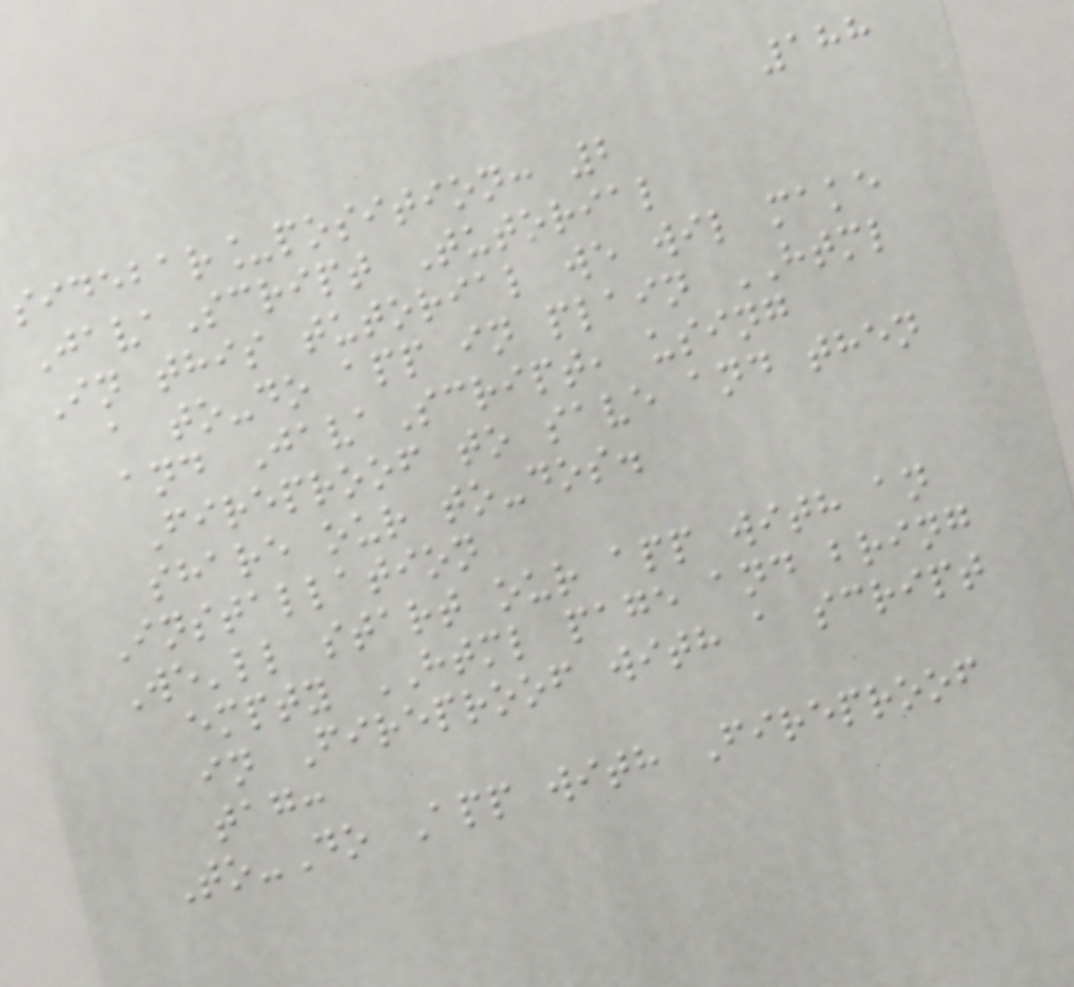188
sidebar_position: 2
JavaScript Tutorial
In this tutorial we wil make
a to-do app in plain HTML
and JavaScript, using
Fireproof to save and then
share our to-dos.
Installation
We'll start our app with an
empty HTML page and bring
in Fireproof with a script
tag:
To-Do App with Fireproof
